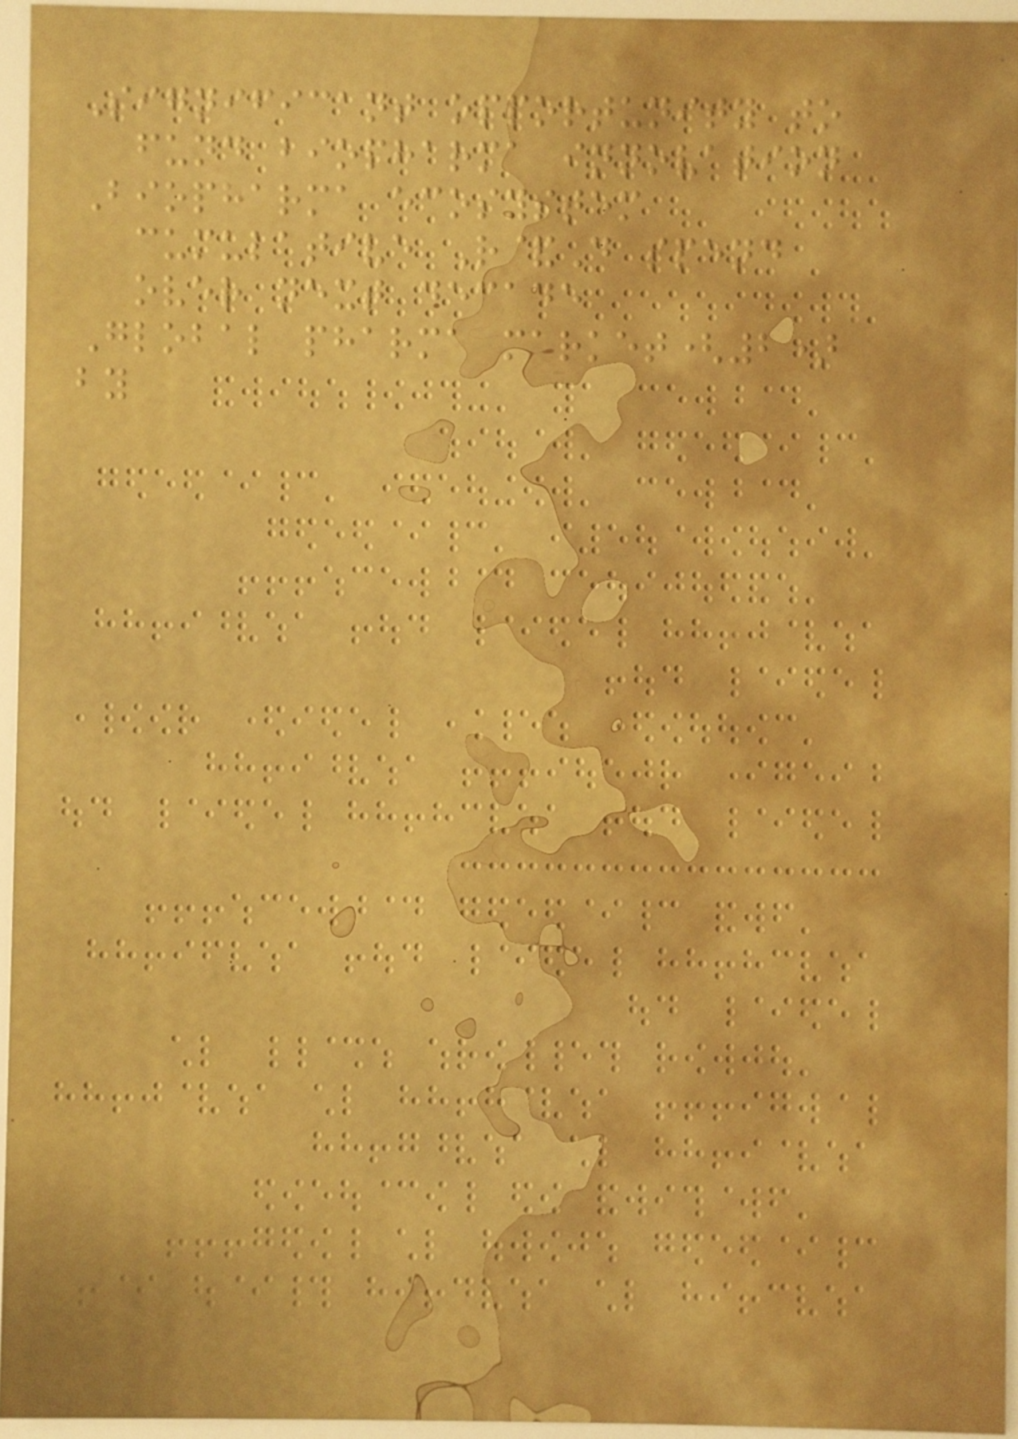Significant opportunity to
fund biopharma innovation
Biopharma ecosystem
cumulative R&D spend
over next decade
Global pharma market(2)
by
